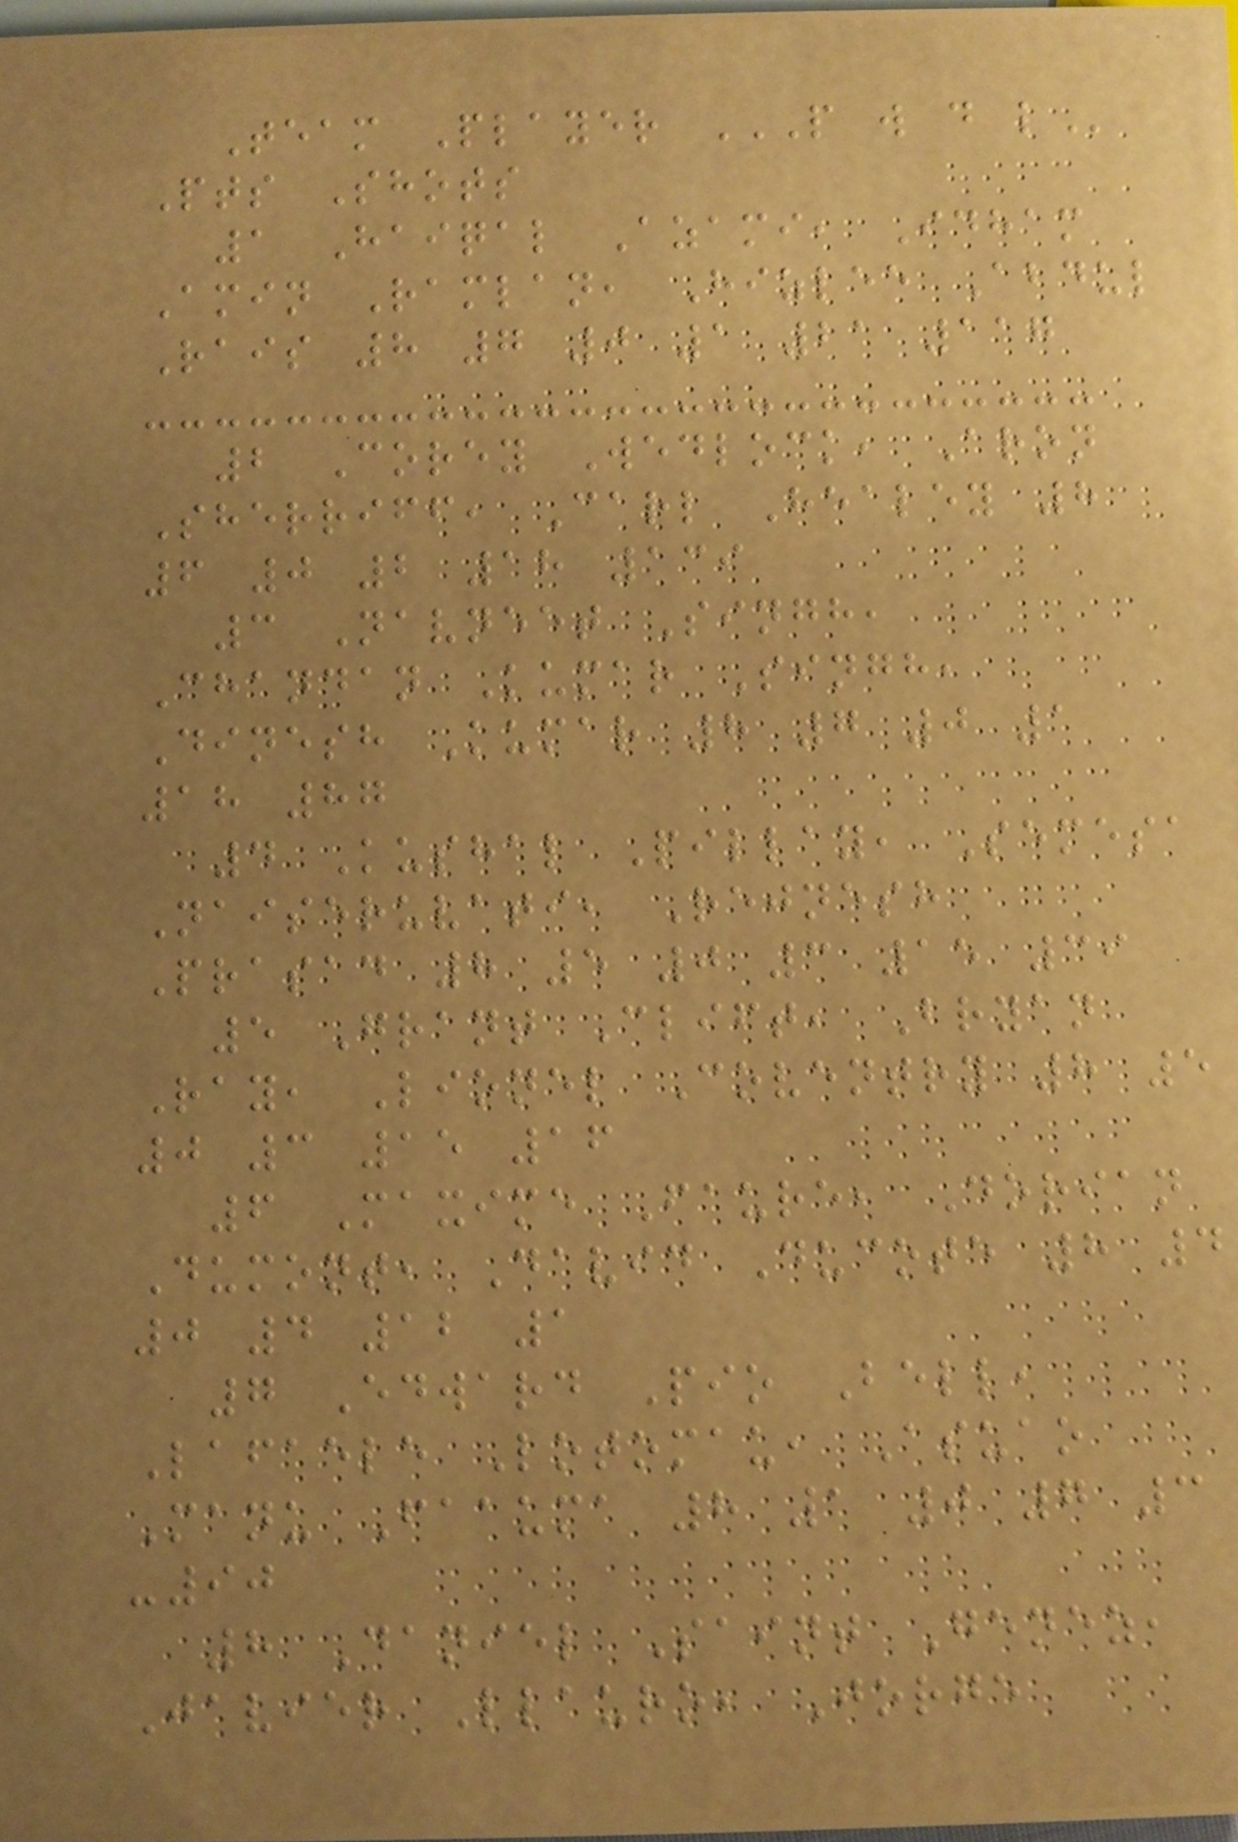Team Player P W D L
Pts Shots
1 Haiqal Azami, Idham
Amin Ramlan, Hizlee Abdul
Rais 8 7 0 1 21 117
2 Corey Wedlock, Aron
Sherriff, Carl Healey 8
6 0 2 18 139
3 Navneet Singh,
Chandan Kumar Singh,
Dinesh Kumar 8 7 0 1
18 87
4 Kushal Pillay, Semesa
Naiseruvati, Rejnesh
Prasad 8 5 0 3 15 39
5 Grant Clift, Bryan
Ray, Lionel Coventry 8 5
0 3 15 16
6 Maxime Faure, Dorian
Dumont, David Ducote 8 4
0 4 12 1
7 Edward Pio Bell,
Lafaele Lotomau, Asuao
Manu Faauma 8 1 0 7 3
-90
8 Daniel Saint Genez,
Javier Llauro, Jorge
